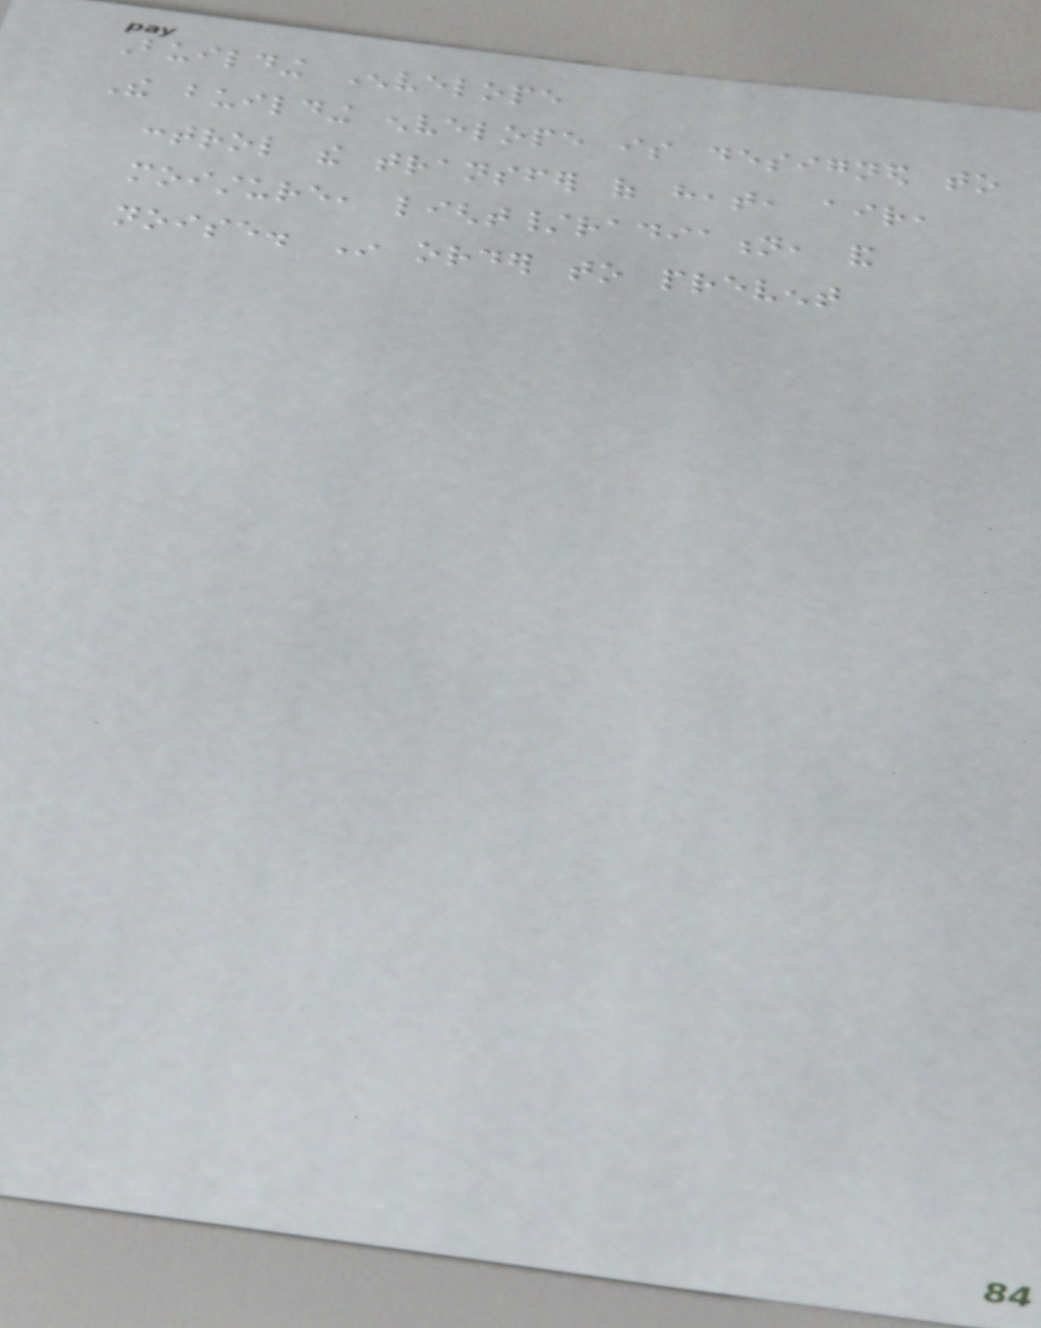Building Envelope
The building envelope is designed to
control the transfer of heat, air,
moisture, light/radiation, and
noise. In order to prevent
